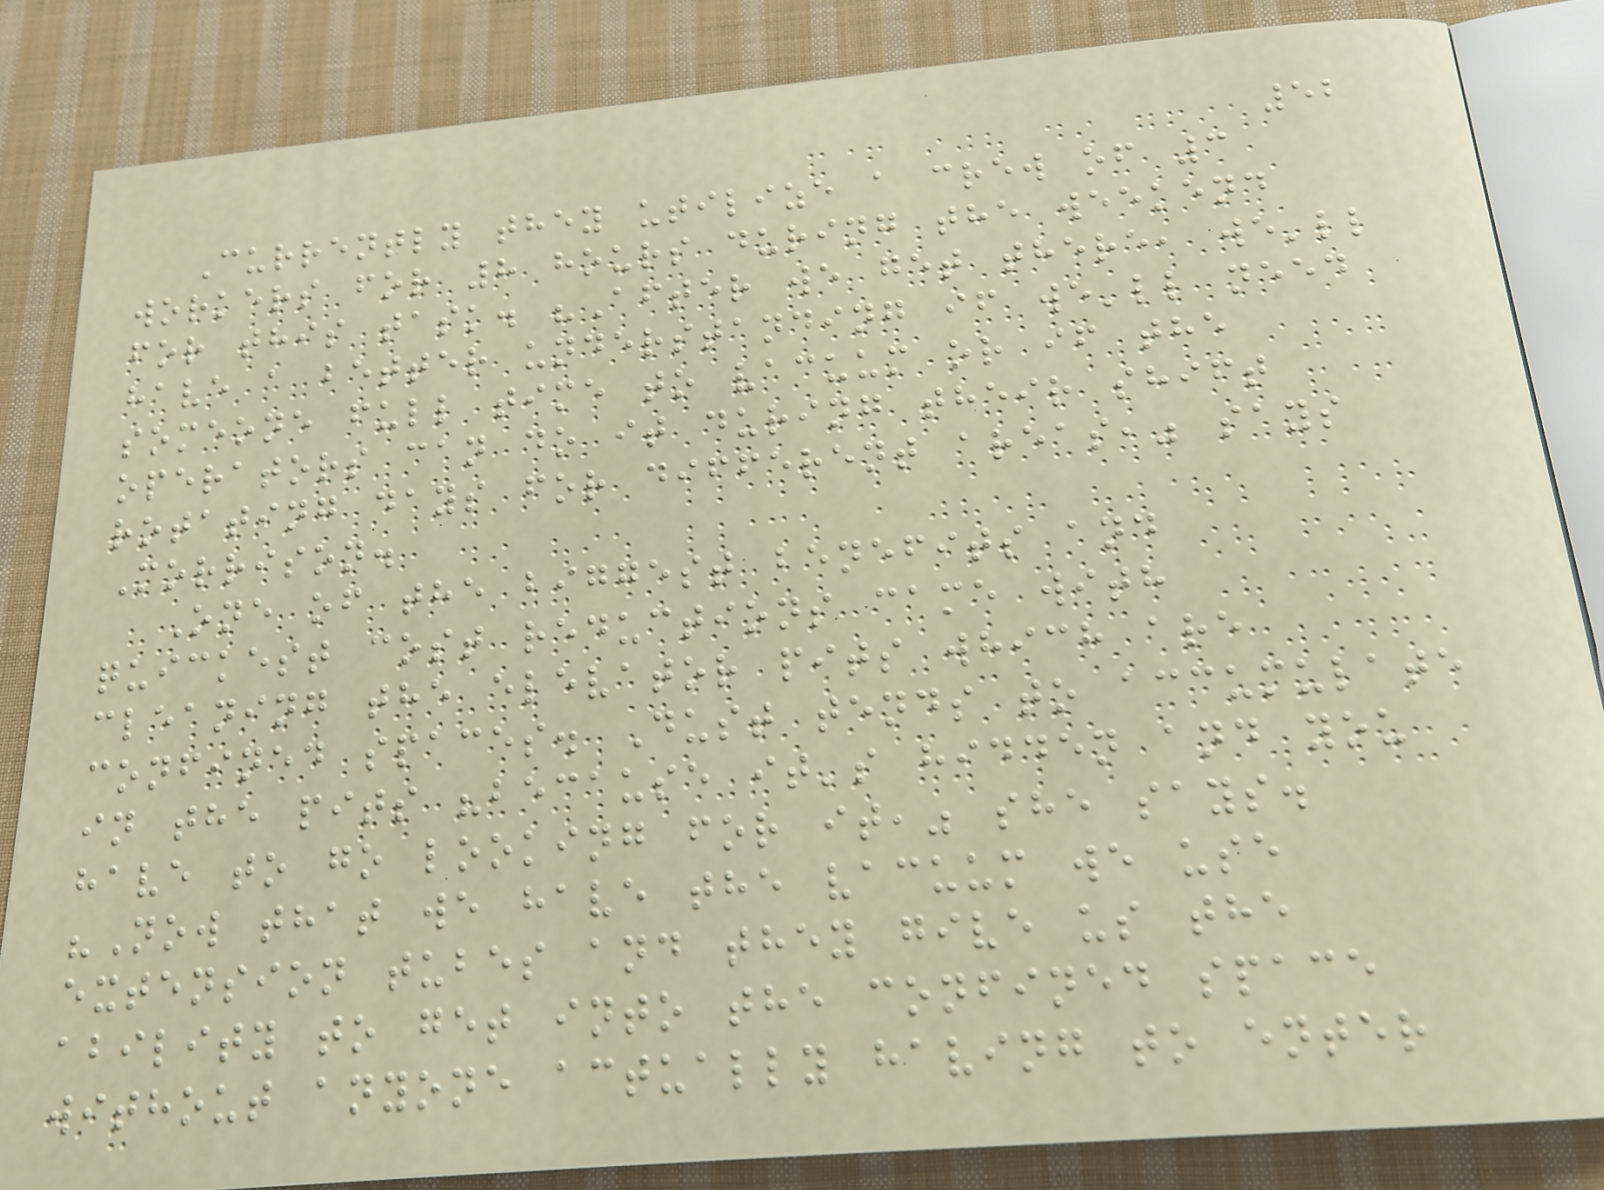52
Currently they utilize a crew of 3
workers for 8 hours during the weekend
for this task. "After we get there, we'll
have a better understanding if we'll need
someone full time to vacuum or if the
operators can do it during their shift
rotating days for different areas," says
Morrison.
One of the biggest benefits and
quickest cost reductions came with
cleaning the elevator pits which are
confined spaces. Dust tends to accumulate
in the pits "because it's hidden and you
have to go looking for it," she says.
"Now that we have the vacuum we use
extension tubes and they give us the
ability to get into the confined space
without anyone actually having to enter
